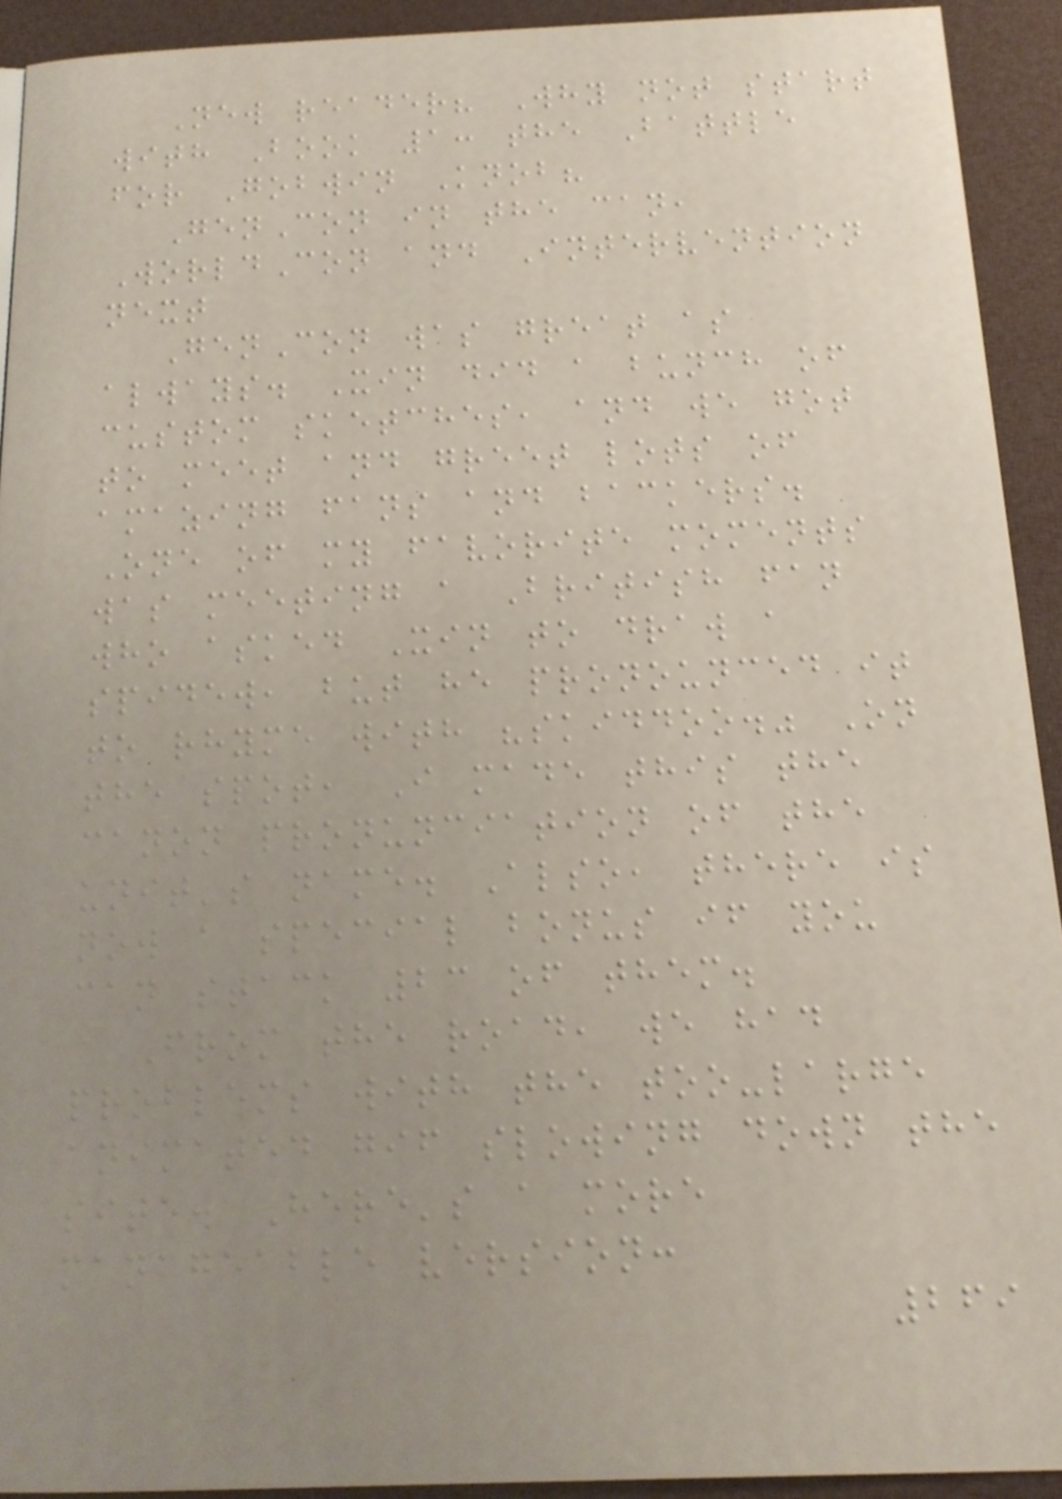New reader? Why not start
with Book 1: the Battle
for Gobwin Knob?
GenCon in the can,
WorldCon and Intervention
next
GenCon was great as
always. Xin did a bunch of
custom sketches, and we got
to meet and greet lots of
amazing fans and backers.
One of my favorite moments
was meeting a British fan
who asked Xin to draw a
spidew, but he pronounced it
to rhyme with "skiddoo." On
the spot, I made this the
canon pronunciation of the
unit's name. Also, there is
now a special bonus if you
can stack 23 of them.
From the road, we had
problems with the too-large
animated gif slowing down the
site. Here's a more
manageable version:
269
